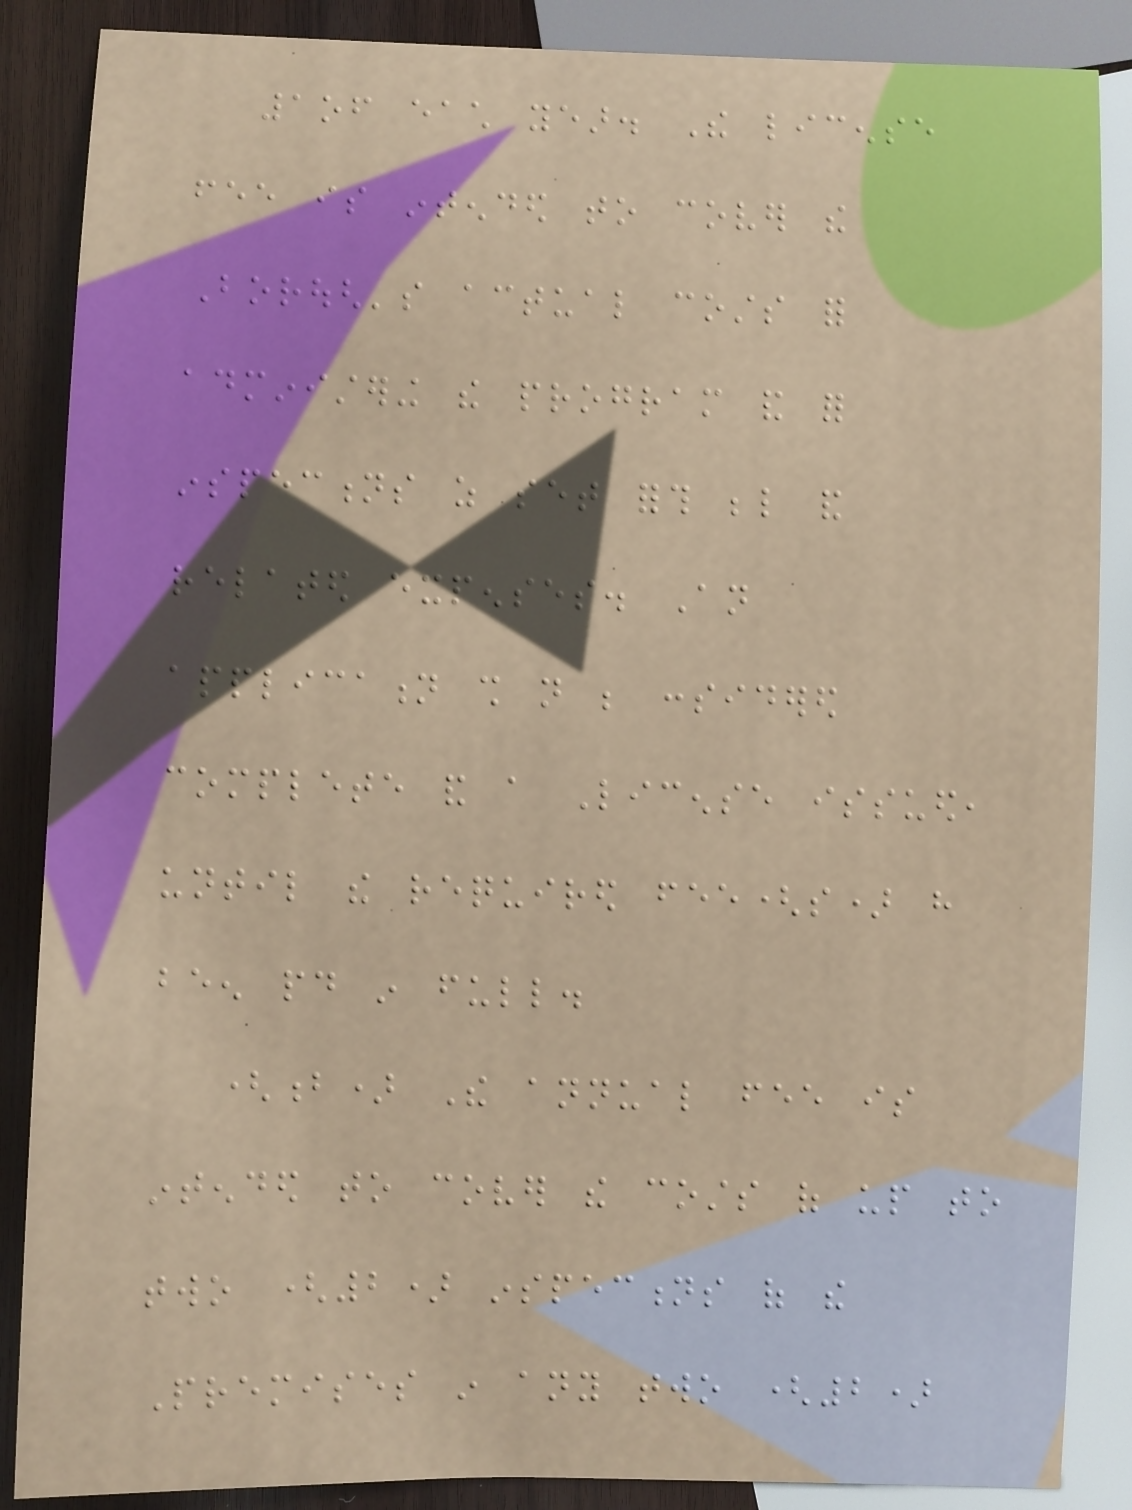1of each year. The license
fee is intended to cover the
Borough's actual costs for
administering the program and for
inspections as set forth below and
related expenses. An
application shall not be considered
complete and a License issued,
until the required fee(s) have
been paid in full.
(b) The annual fee is
intended to cover the costs of up to
two (2) inspections of the
Premises in any two (2)
